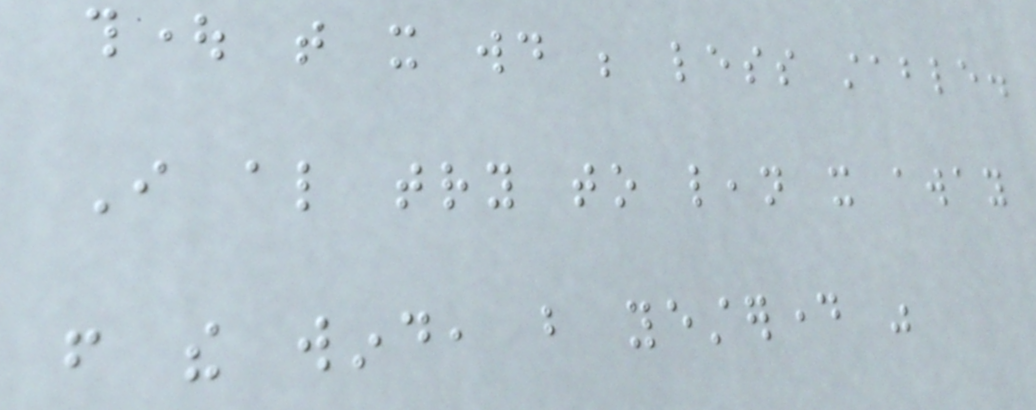thought that it would be less stable.
I also try to lean it away
from the wind, but yesterday was
